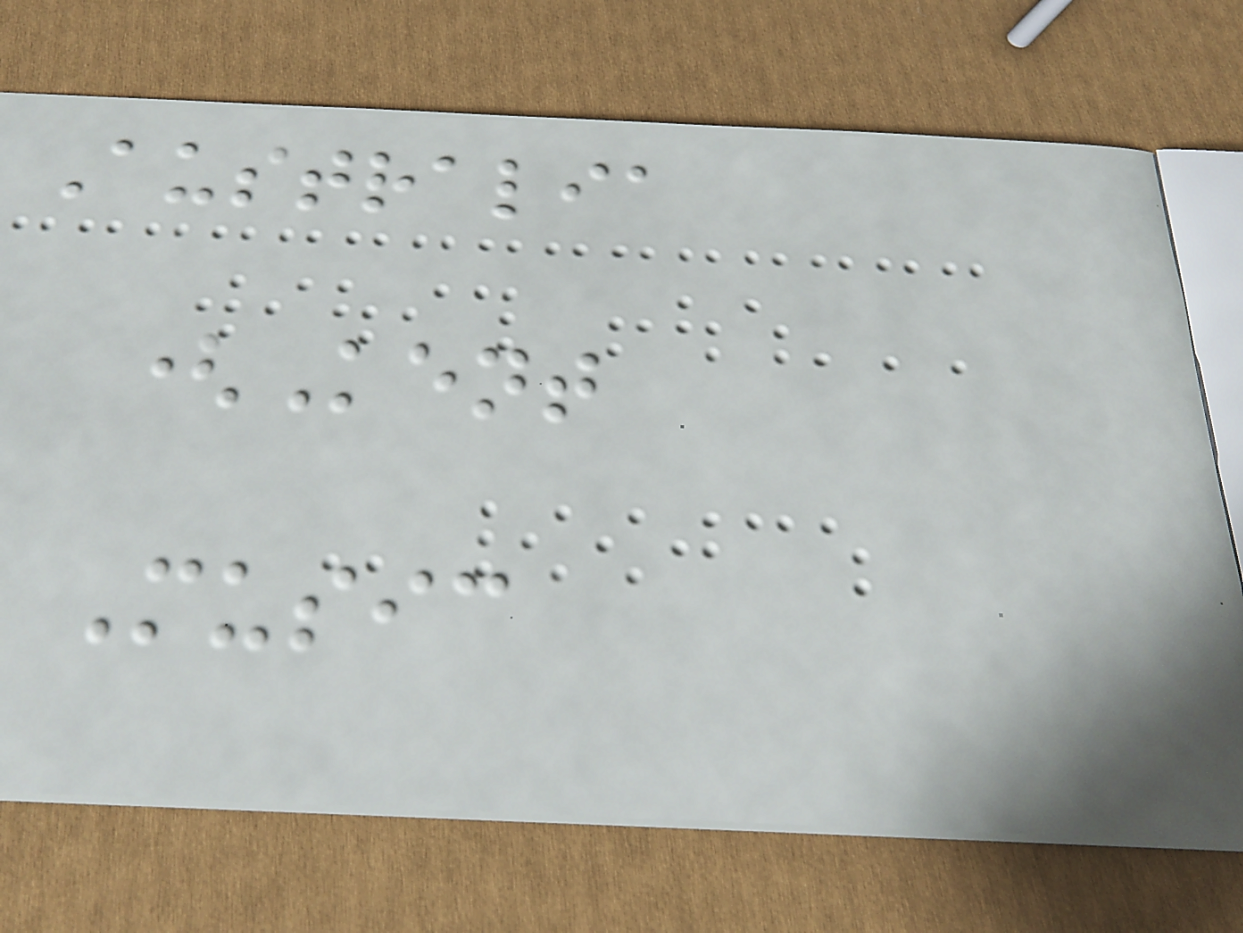Australia
(Kent
Music
